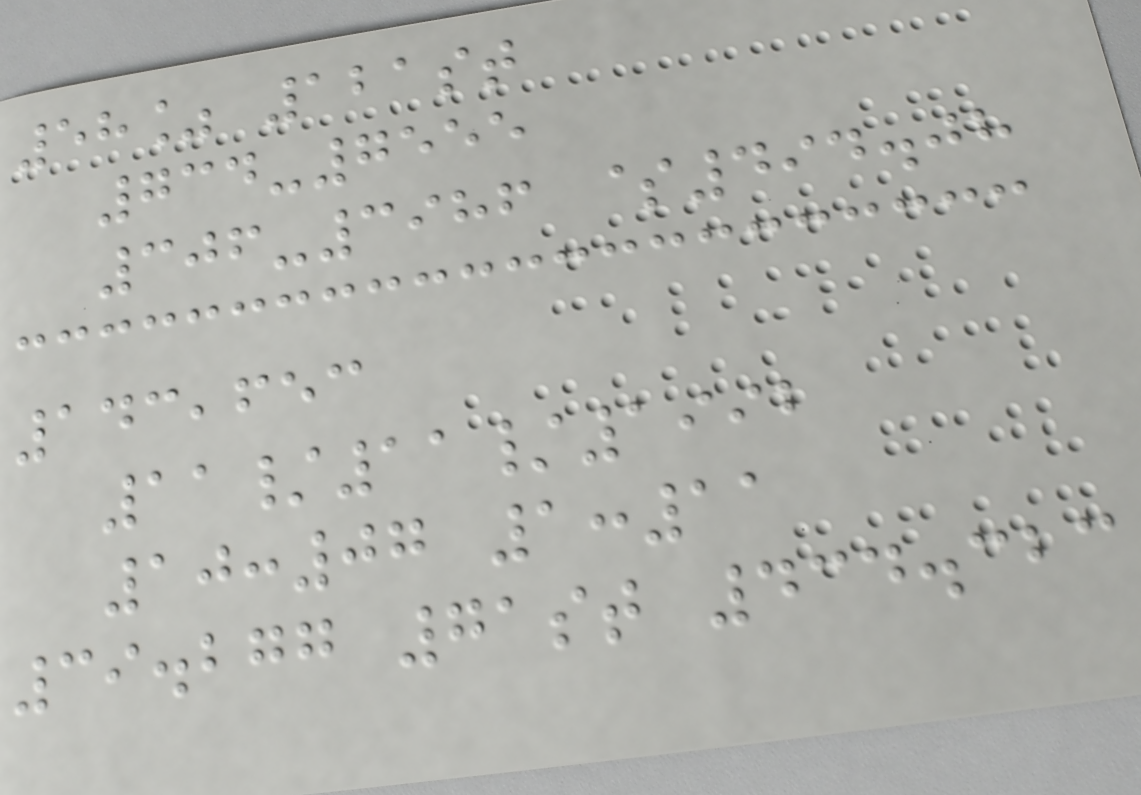58% 121st
734-7555
306-3986 $494.08
143,653
11/11/1992
10:07 1:11
39.277 71st 434.323
